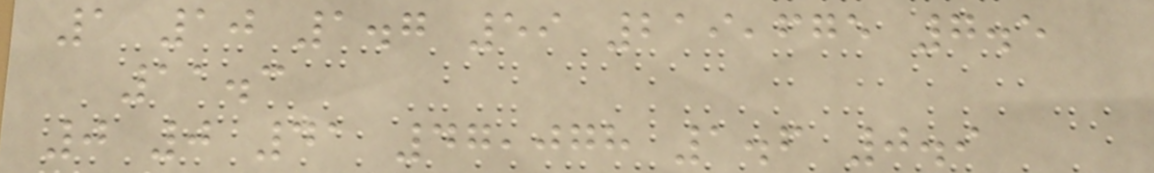1 10 1.7 59 219,675 7.5
11.3
0 0 41 47,078 1.6 0.9
